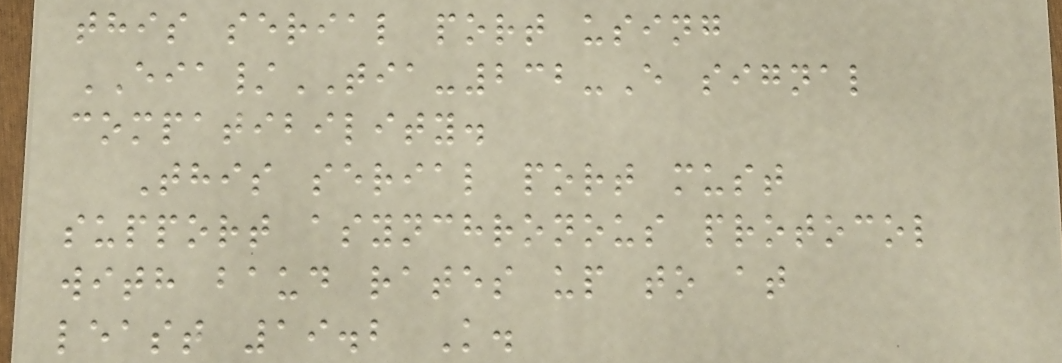this serial port using
EIA/TIA-232-E signal
compatibility.
This serial port must
support asynchronous protocol
with baud rates up to at
least 19.2 K.
